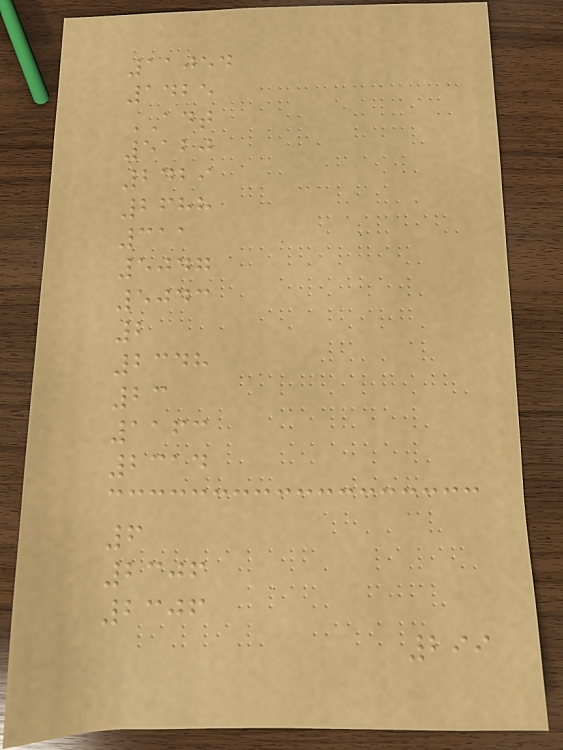11054
1425
ADT
5120
2429
2688
311
5047
5043
2
2348
23
1163
2314
6
2306
2306
299
